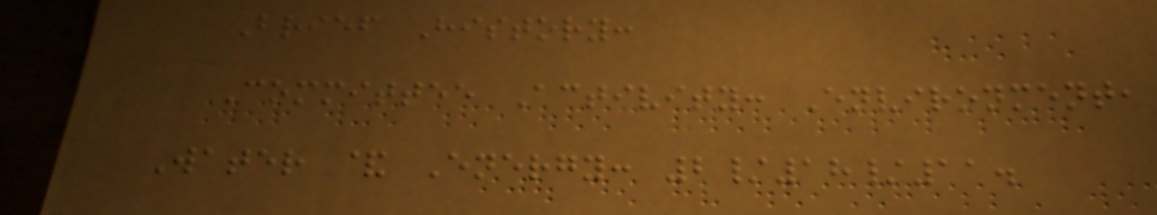Brief History:
Committee Activity: Environment,
Water & Energy: 2/18/11.
